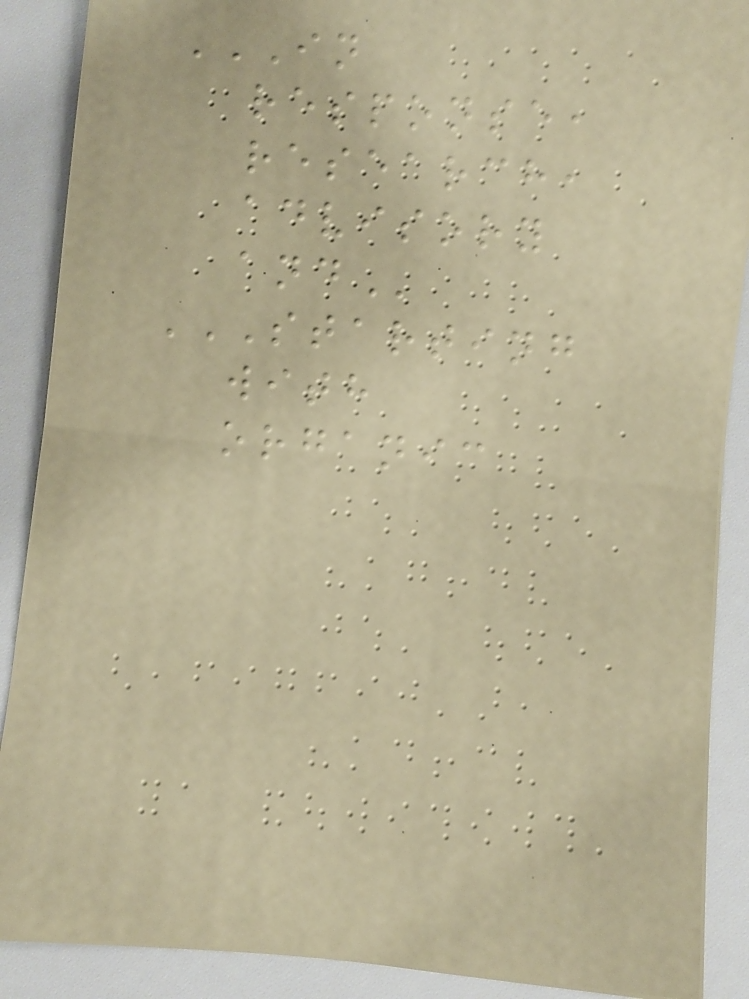IN
RESPONSE,
RESEARCH,
ADVISORY
AND
STARTING
WITH
ORGANIC
